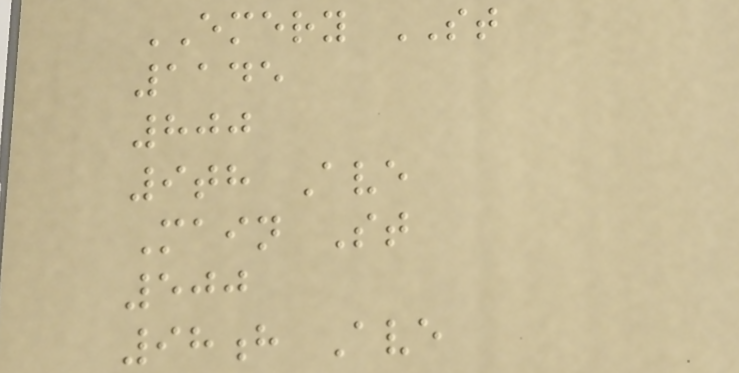EMERY ST
1145
800
9th Ave
Main St
500
98h Ave
